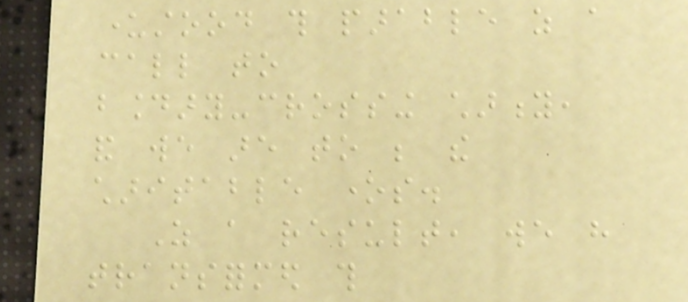understood this parable as a
call to
boundary-crossing charity,
and we are to be the
charitable ones.
As a result, we have
transformed this
